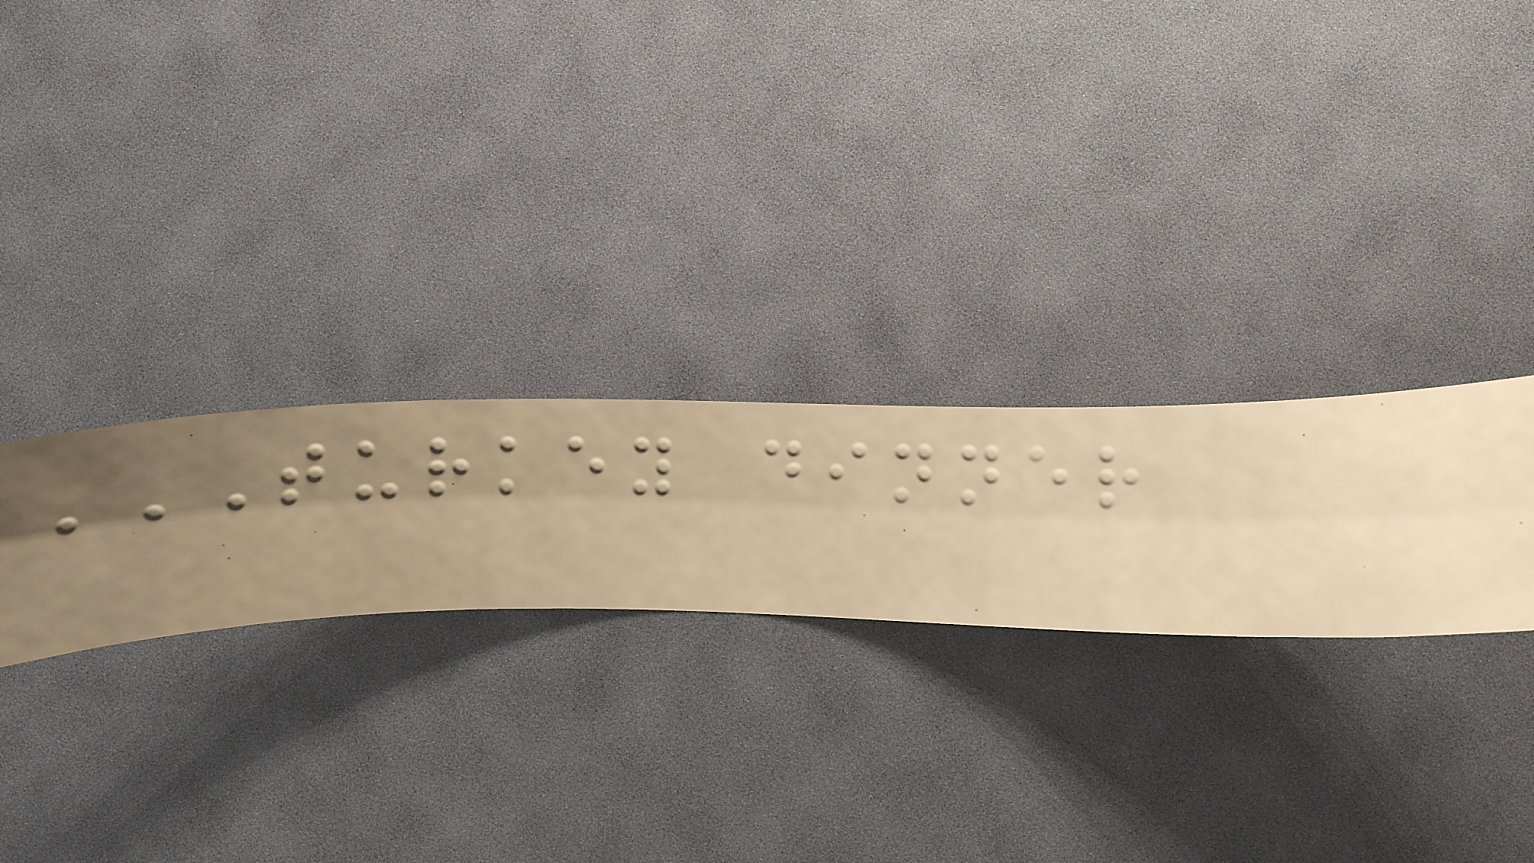TURKEY DINNER
